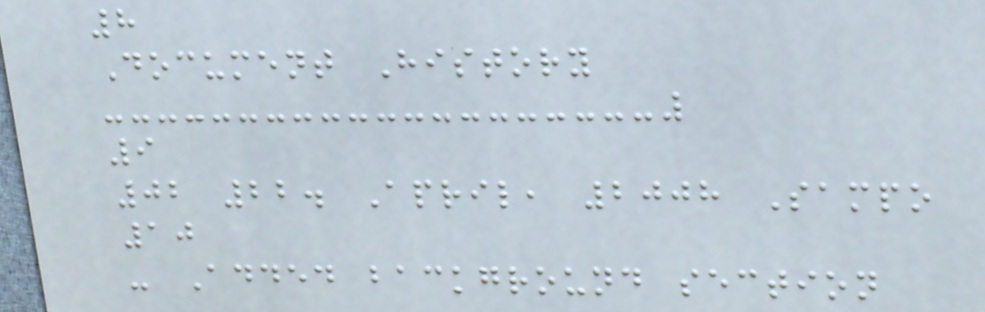8
Document History
9
02 22. April, 2008 Sampo
10
- Added background section
